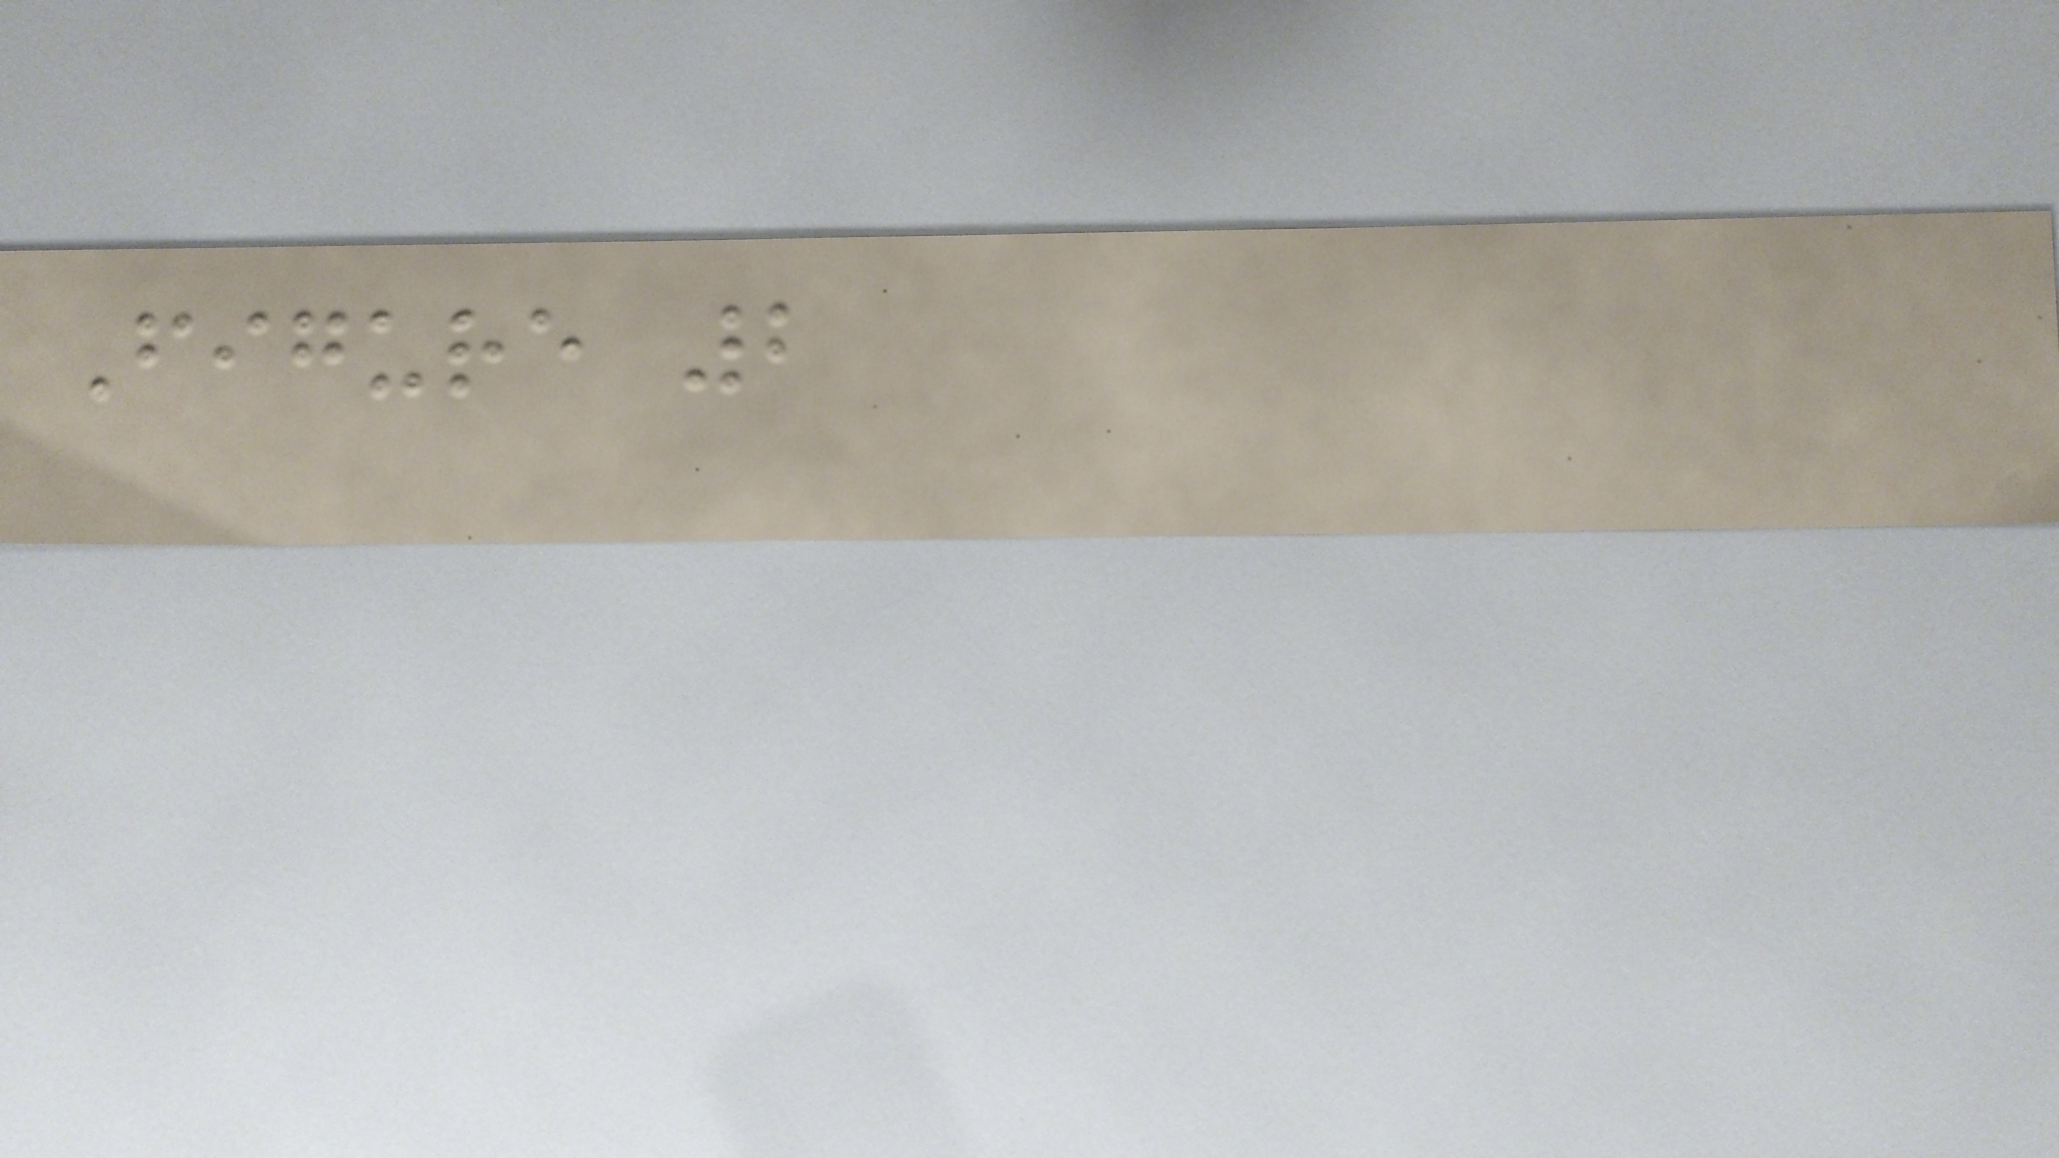Figure 2
